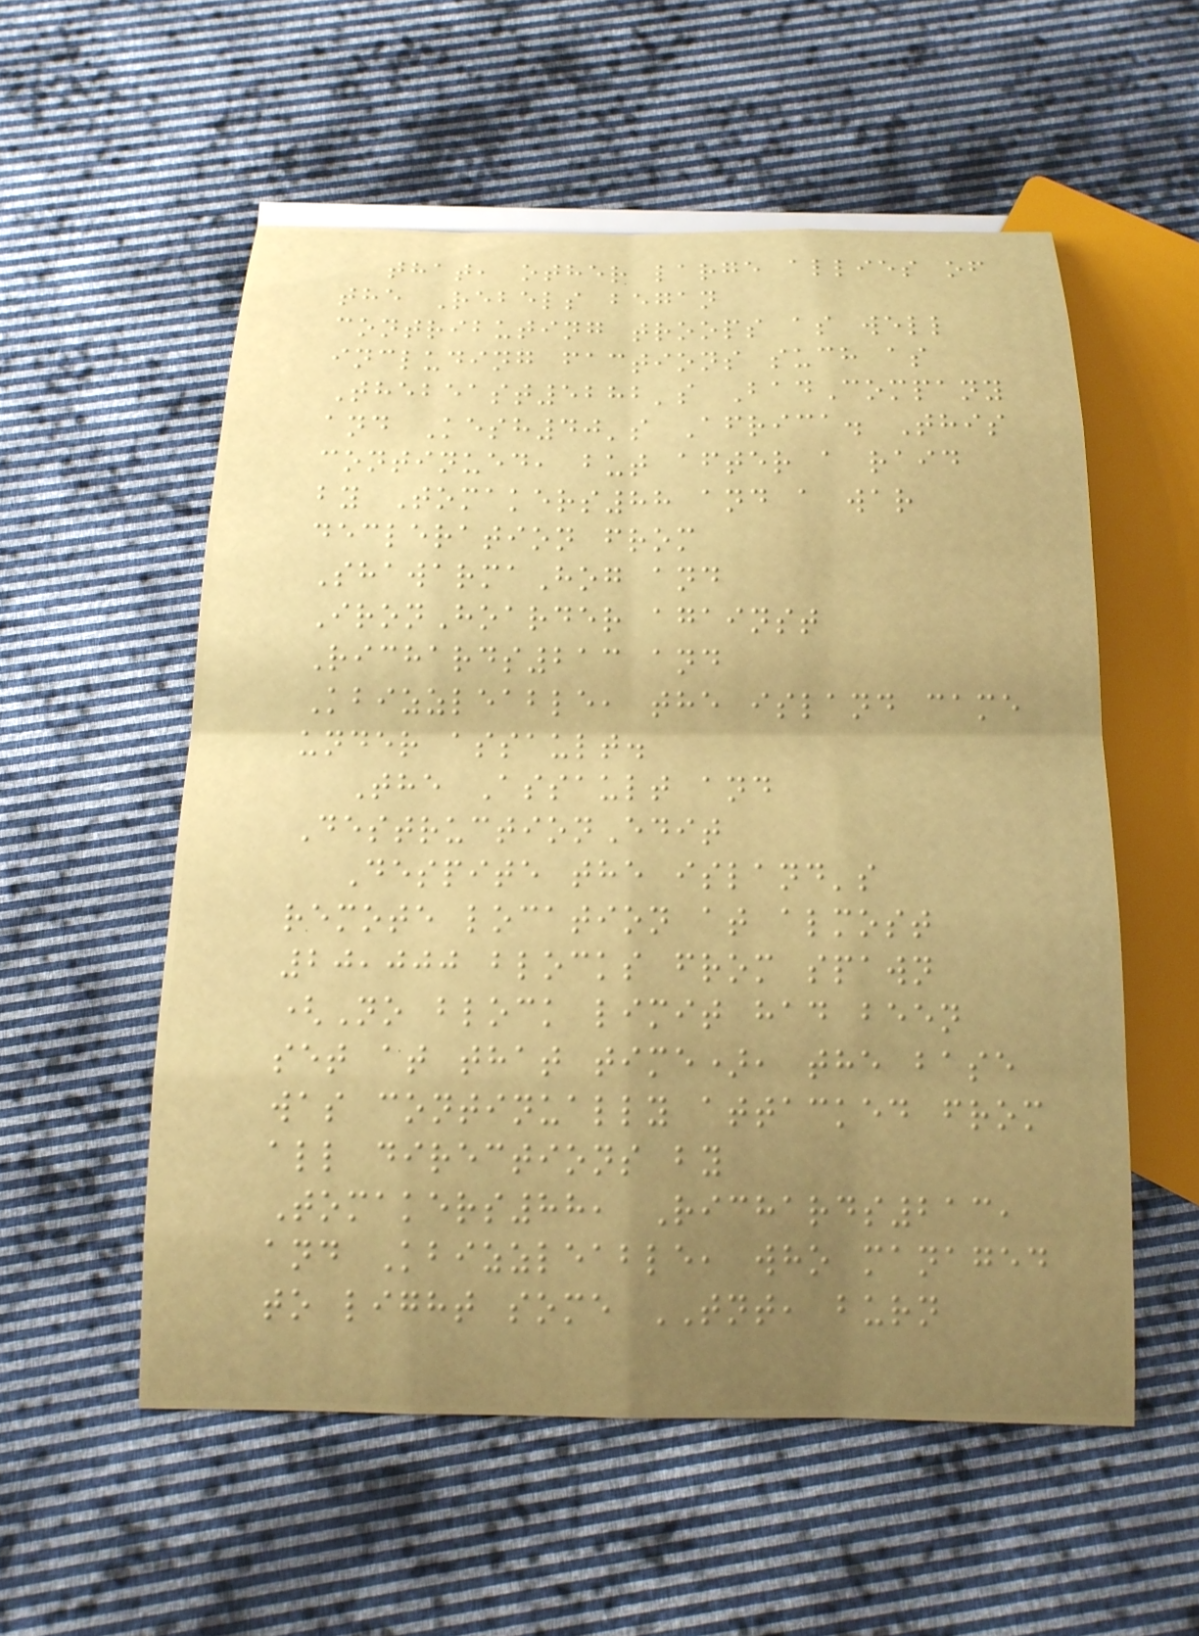that, other large allies of
the Rebels began
contributing troops as well
including factions such as
Thebeast5282's BadCompany
and Kesh40's Africa. This
continued, but after a raid
by Tomakers88 and a war
decleration from
ShawarmaHog and
IronHoarder against
Richards213 and
Kbizzleable, the island came
under assault.
The Assault and
DestructionEdit
Despite the island's
remote location at almost
20,000 blocks from spawn
(No block limit had been
set at that time), the base
was continually attacked from
all directions by
Tomakers88, Richards213,
and Kbizzleable, who managed
to light some TNT, burn
